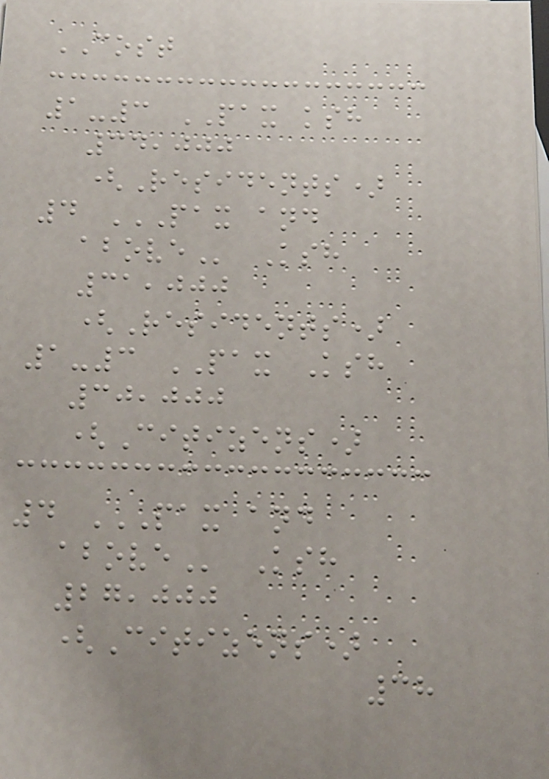COST
1-3 PAX ksh
34,000
(Residents)
4 PAX AND
ABOVE Ksh
31,000
(Residents)
1-3 PAX Ksh
30,000
(Citizens)
4 PAX AND
ABOVE Ksh
27,000
(Citizens)
38
